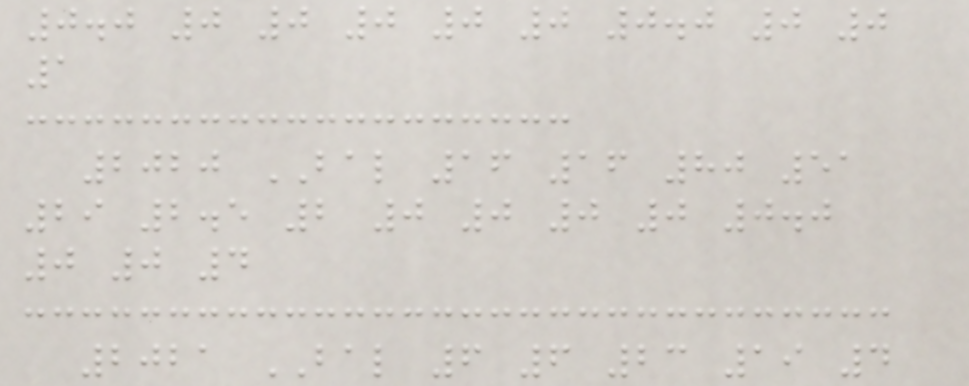0.0 0 0 0 0 0 0.0 0 0
1
2020 BAL 16 16 80 51
29 2.5 2 0 0 0 0 0.0
0 0 4
2021 BAL 6 6 23 19 4
